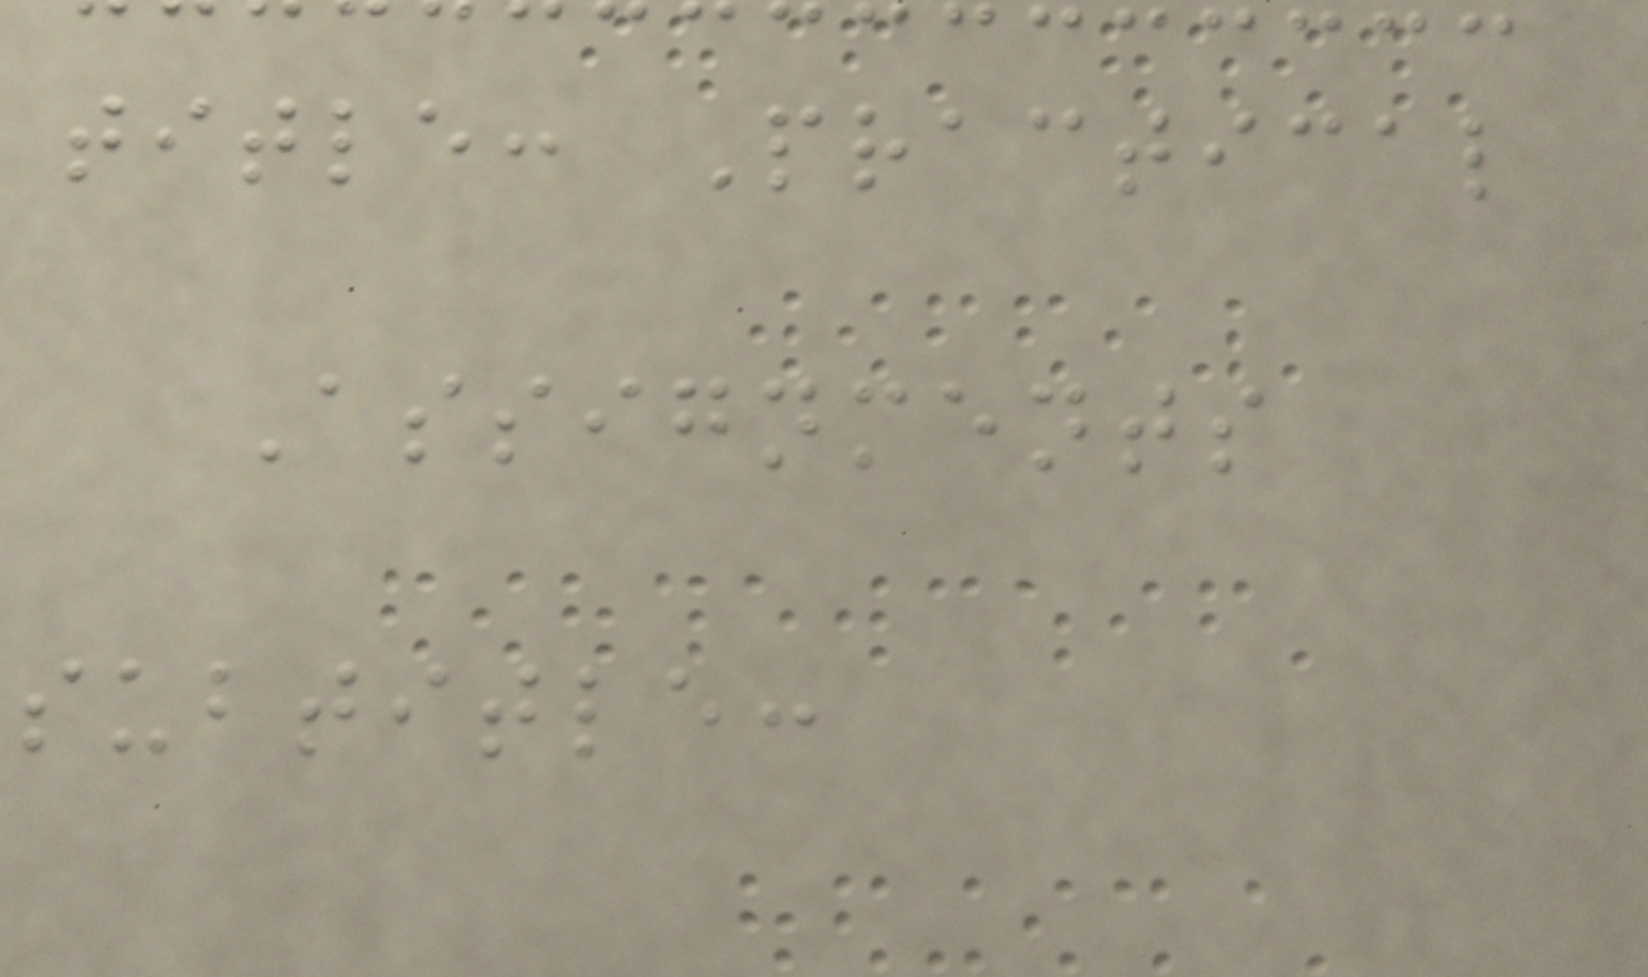title: Practical
Assignments
subtitle:
